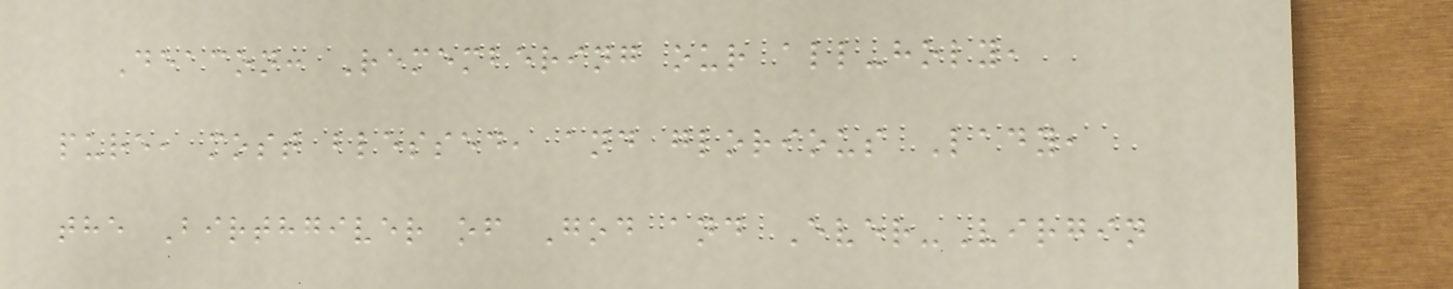Deacon: Remembering our all-holy,
pure, most blessed, and glorious Lady,
the Birthgiver of God and Ever-Virgin
